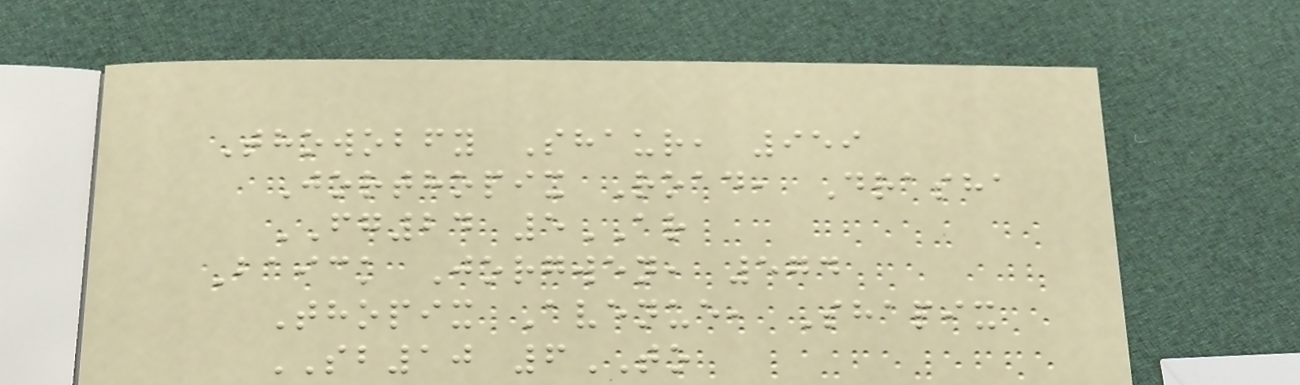Thowobfy Shaur, 959
Jorthopix Road, Drasha
FG24 5AR
Baick Jorgwen, 574
Thopix Avenue, Shapix
SB10 6TO
